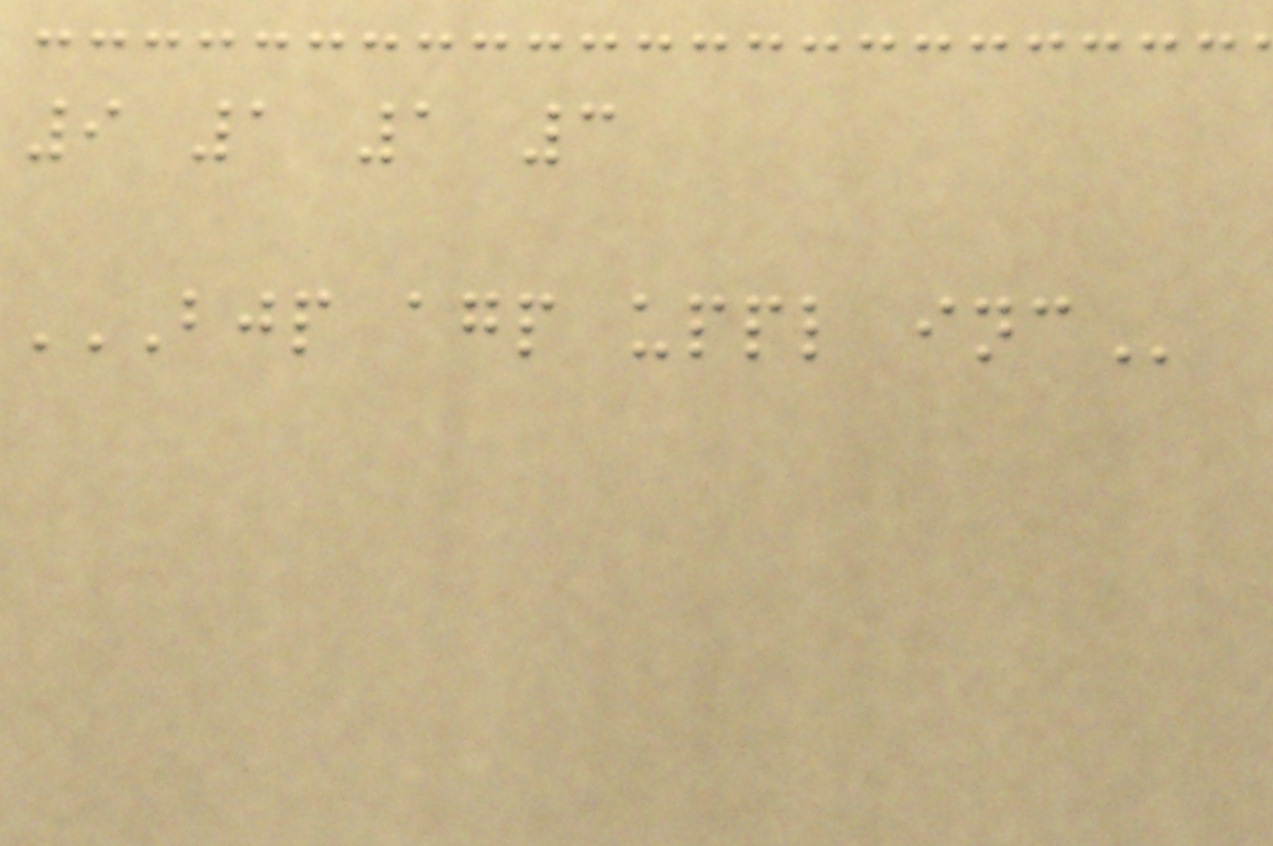9 1 1 3
BJP AGP UPPL INC
